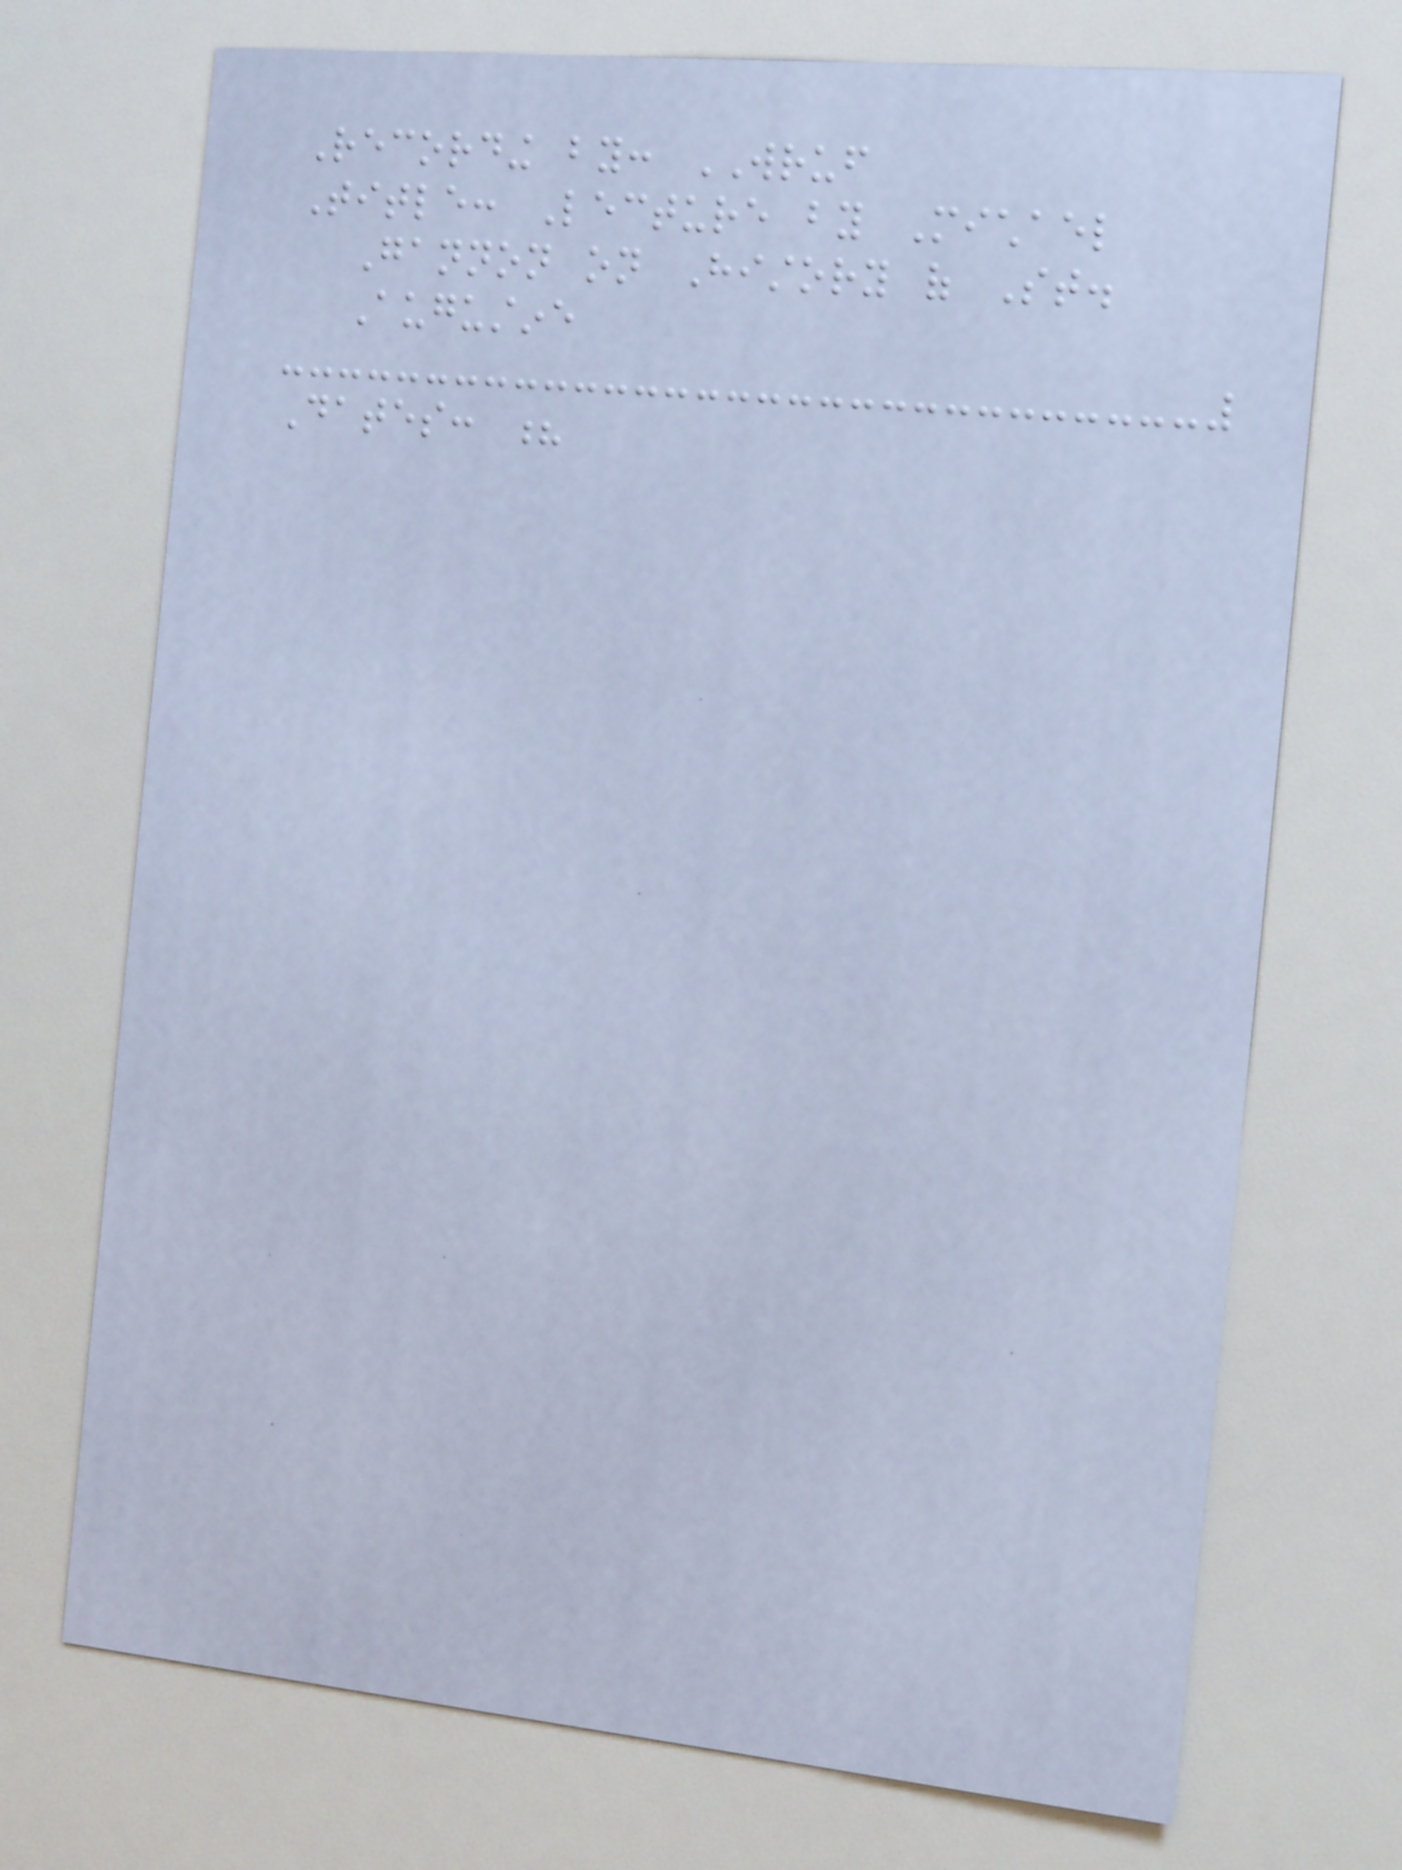Recording by: WRUF
Title: Lecture by Michael
Gannon on History of St.
Augustine
Dates: ?
